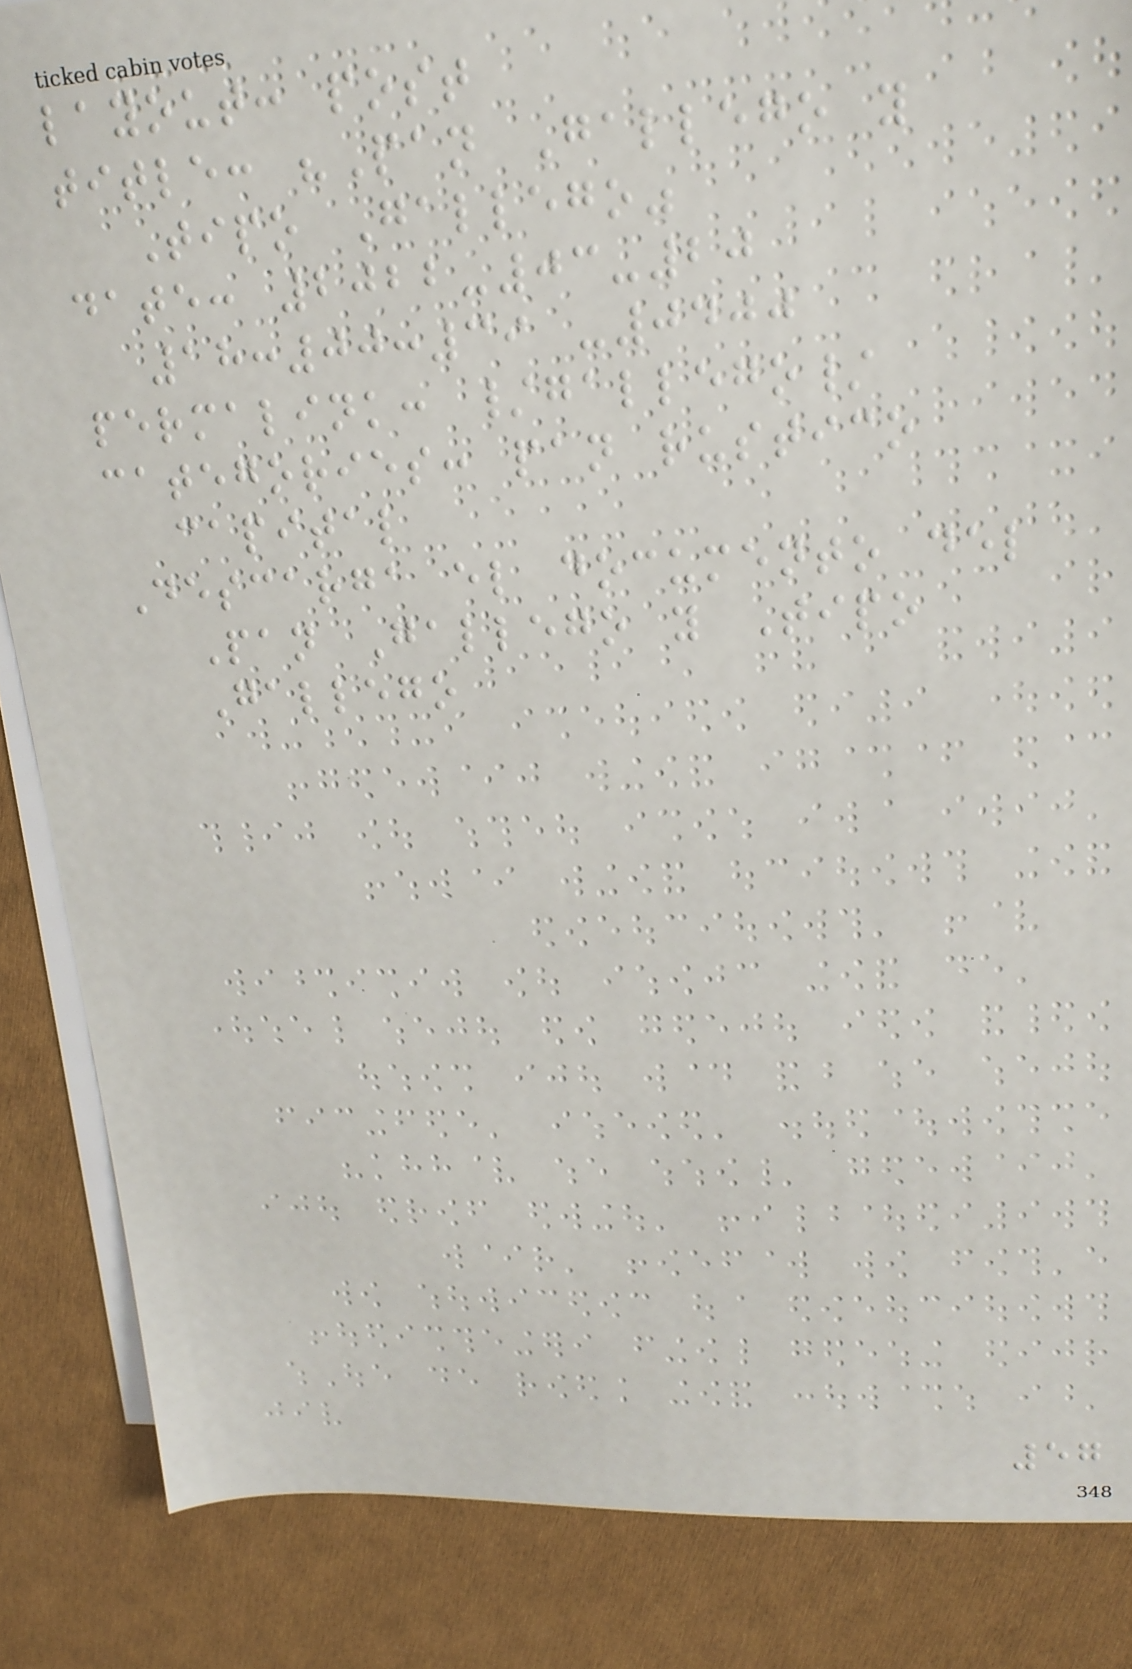layout: post
title: "Pan Gallego y
Tipo Gallego"
date: 2022-03-20
18:00:39 -0400
permalink: /gallego/
categories: pan rustico
capital
Descarga el documento del
Pan Gallego y Tipo
Gallego
57
